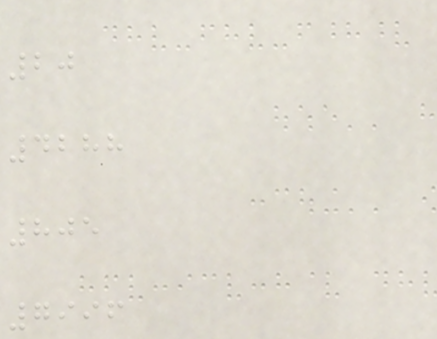20
4288
805
7996
